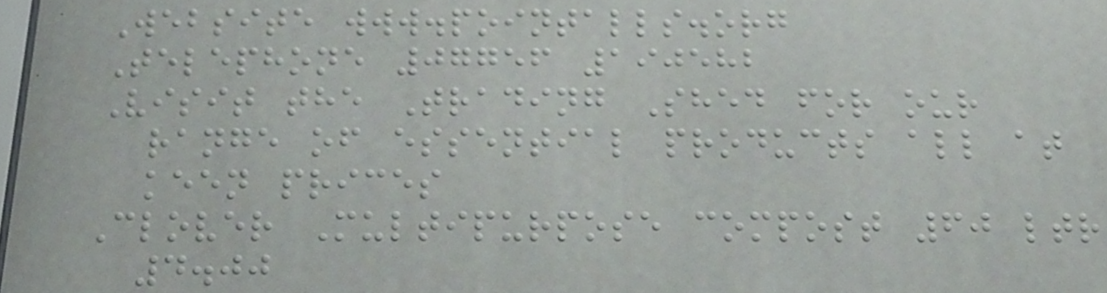Website www.pointalls.org
Telephone 07756 190582
Visit the Trading Shed for our
range of essential products all at
keen prices
Clover Multipurpose compost 60 ltr
4.00
